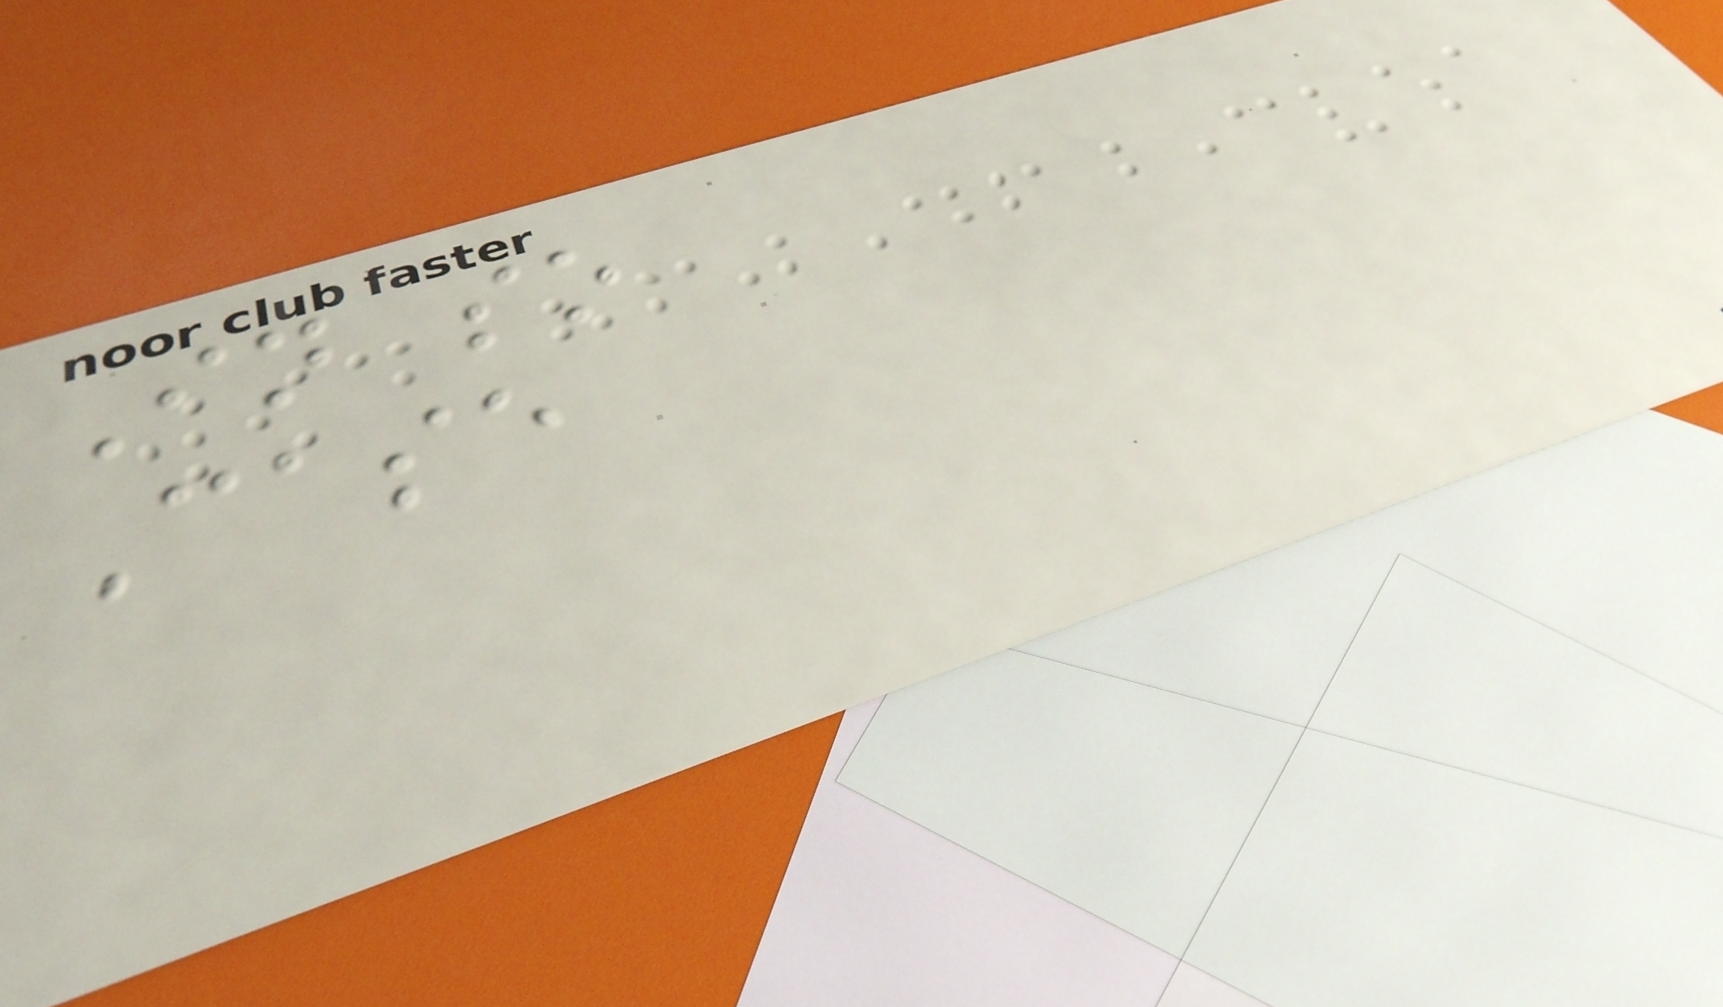In so
Case
